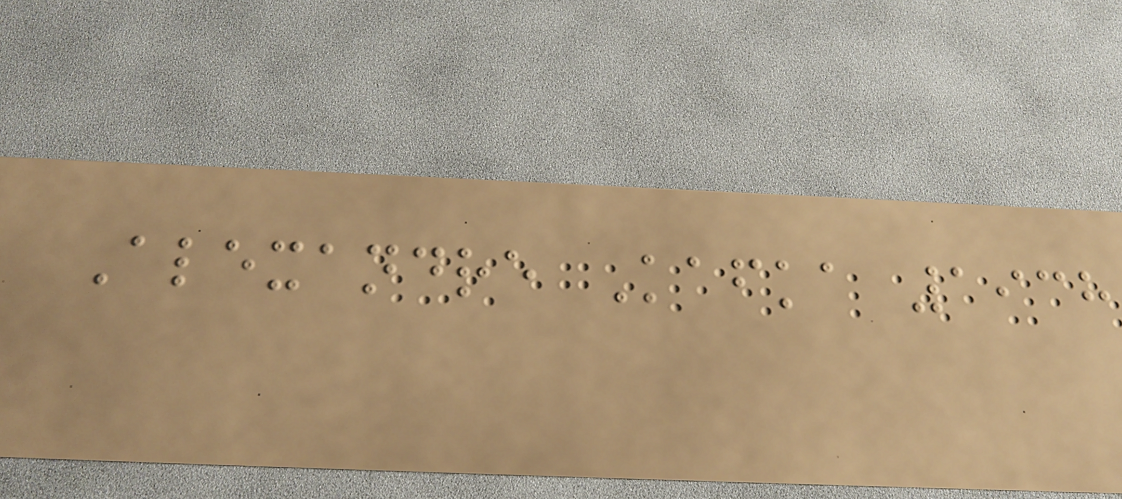Alexandre Kafka 1938
